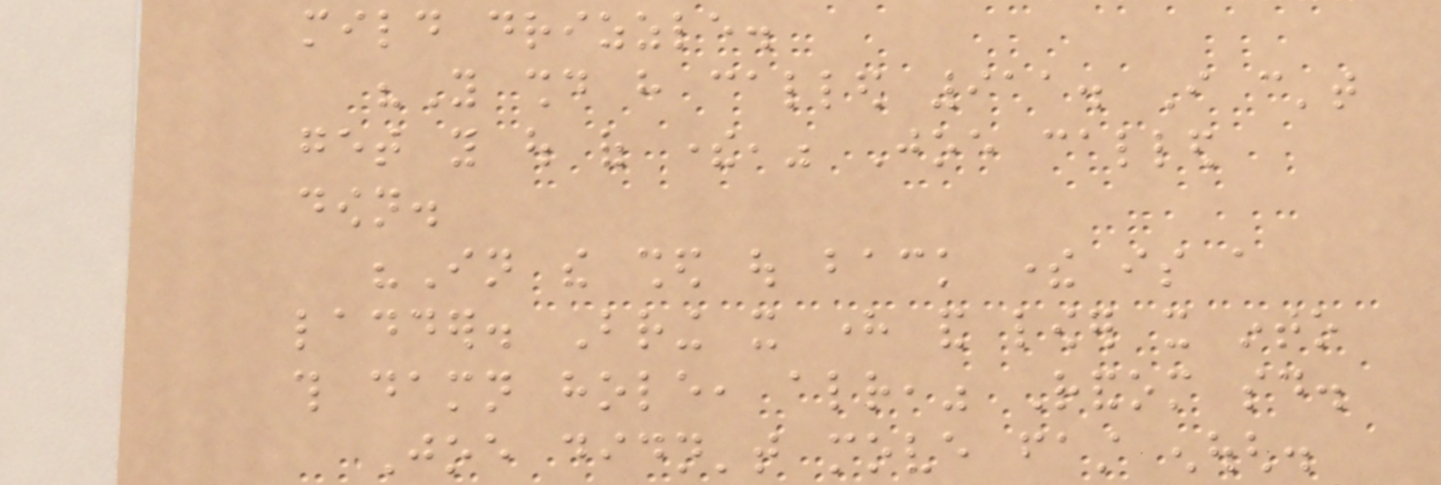mild drizzle.
"You should have called 911. I can't
get you out of there," Joe called
down.
"In the shed out back there is a
ladder. Bring it here and lower it into
this damn hole, already," Random said.
Joe didn't move fast enough.
